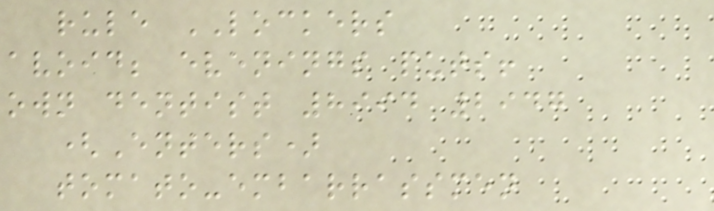rule LOCKERS
avoid; evenings puts!
own dentist 8994 2947
(Enters)
tomato-embarrassmen
